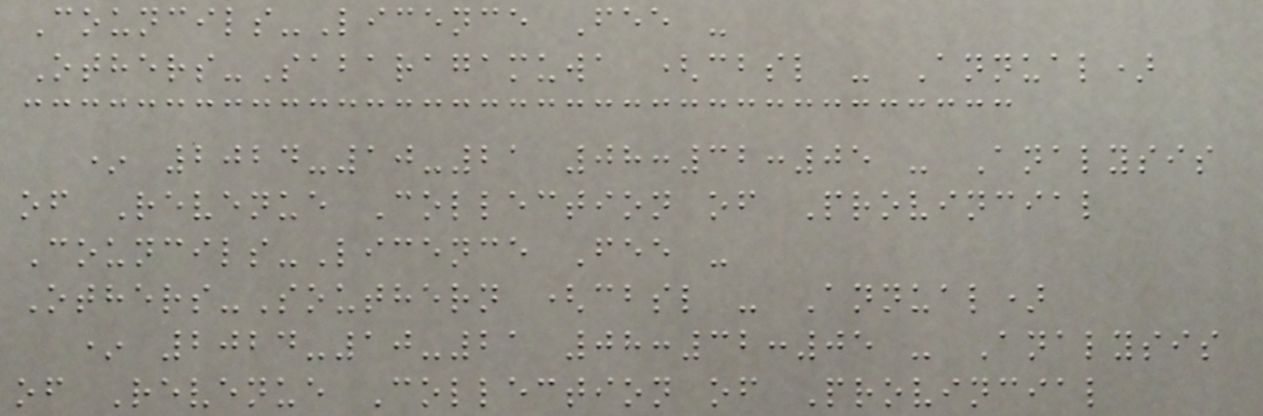Councils-Licence Fee -
Others-Sabaragamuwa (cbsl - Annual)
* 2024-10-21 08:32:05 - Analysis
of Revenue Collection of Provincial
Councils-Licence Fee -
Others-Southern (cbsl - Annual)
* 2024-10-21 08:32:05 - Analysis
of Revenue Collection of Provincial
